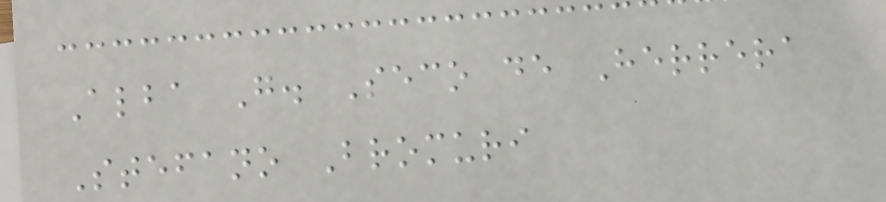Alba G. Seco de Herrera
Stefano Bromuri
